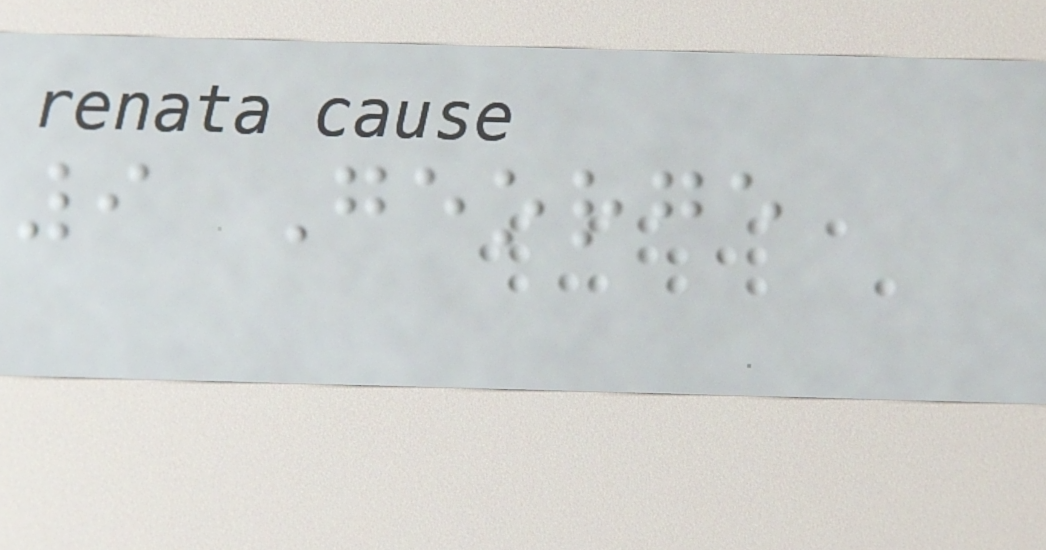9 George
